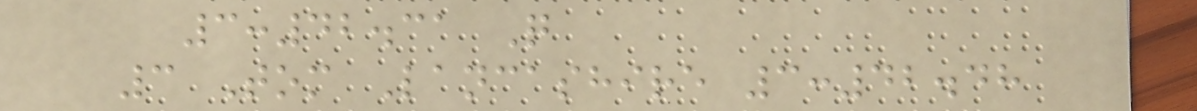3:42.31 Q
3 Tom Lancashire 3:42.48
